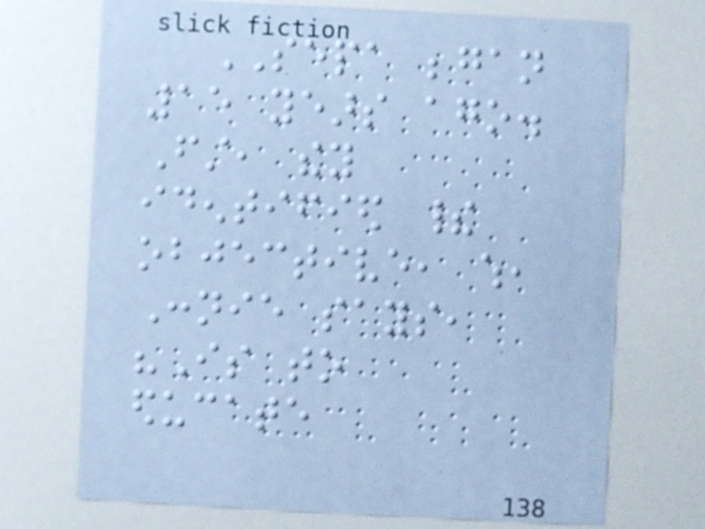SEPA began
15 years ago.
First, they
identified their
objective, which,
Connie says,
"Is to
educate
